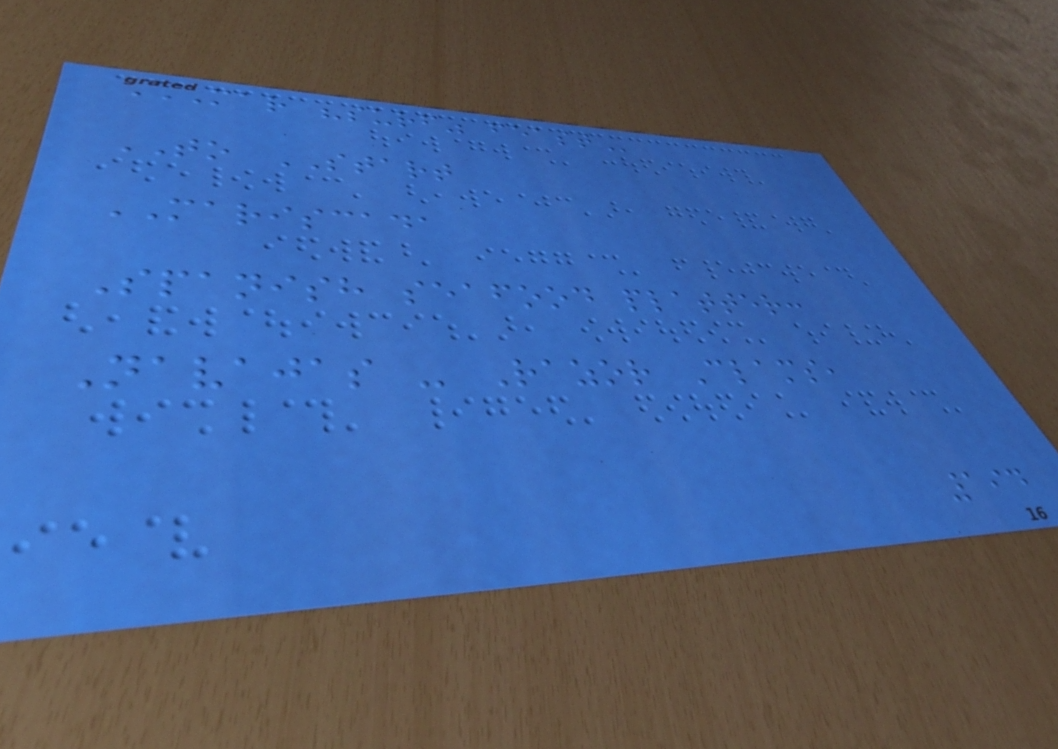MAR "SURF" FEAST
TO START
MARISCADA
Spanish seafood platter:
Navajas - Razor Clams,
194
